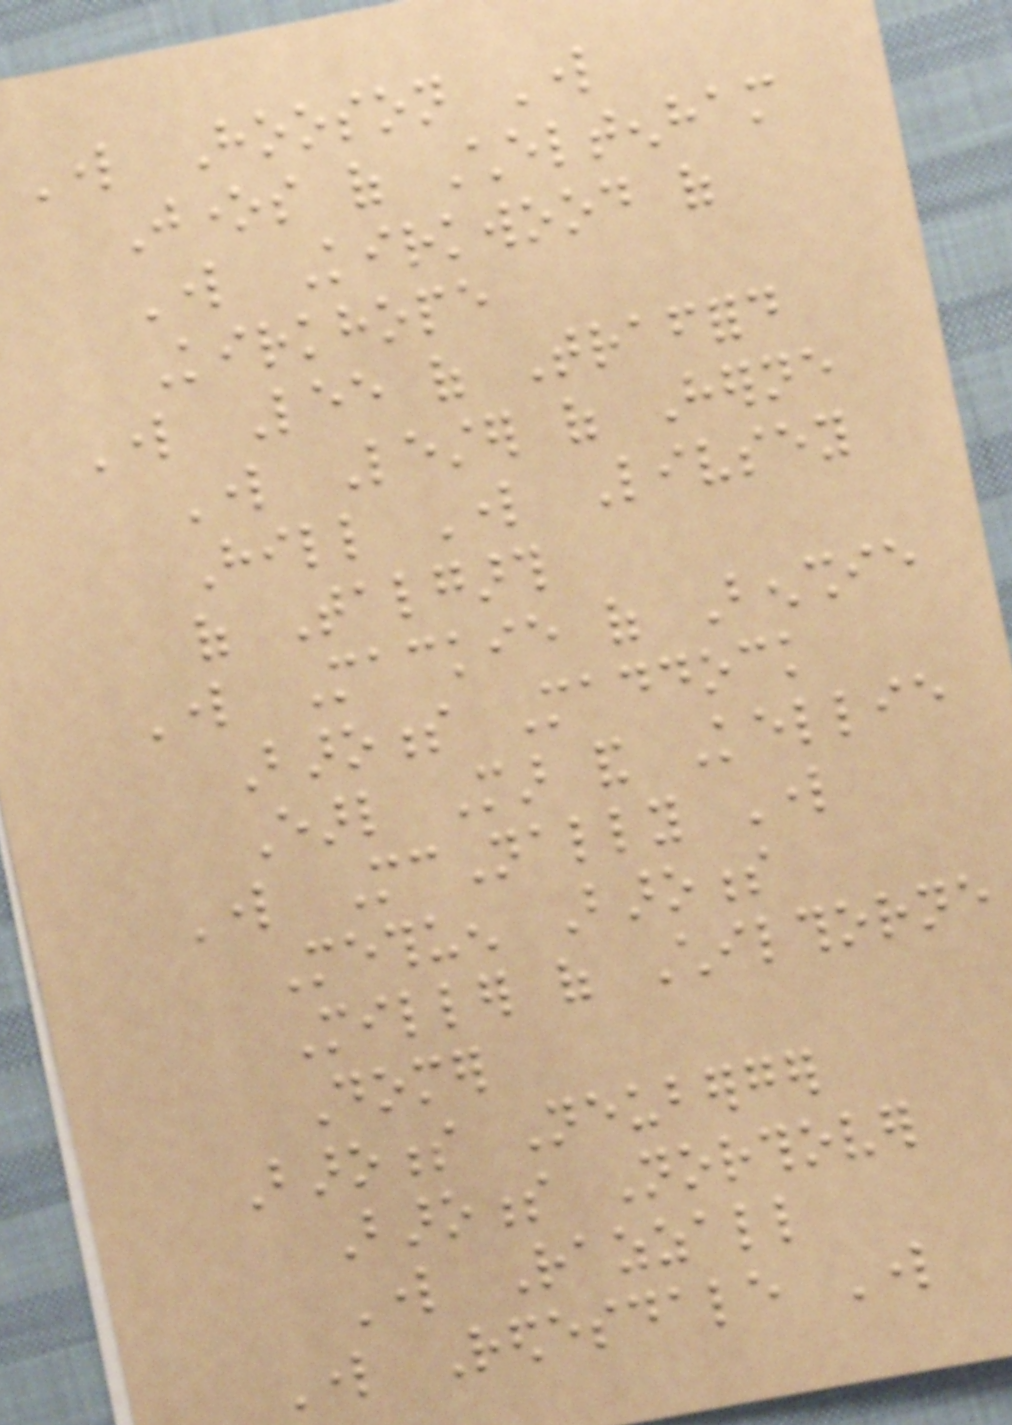Lord Hooson Lord
Jones of Cheltenham
Lord Kirkwood of
Kirkhope
Lord Lee of Trafford
Lord Lester of Herne
Hill Lord Livsey
of Talgarth
Lord Mackie of Benshie
Baroness Maddock
Earl Mar and Kellie
Lord McNally Lord
Methuen Baroness
Miller of Chilthorne
Domer
Baroness Neuberger
Baroness Northover
Lord Razzall
Lord Redesdale Lord
